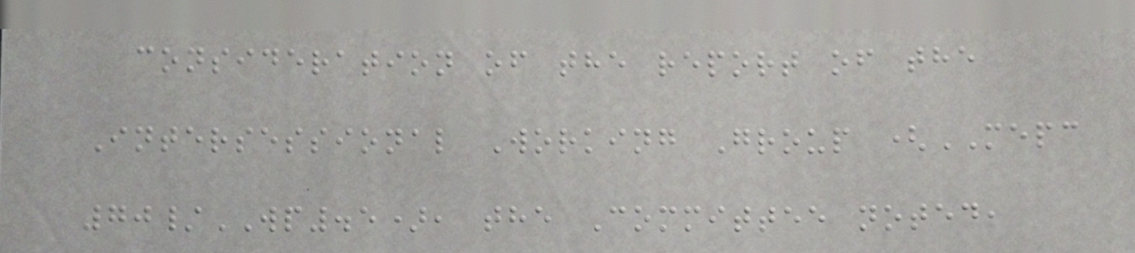consideration of the report of the
Intersessional Working Group (MEPC
70/WP.5), the Committee noted,
